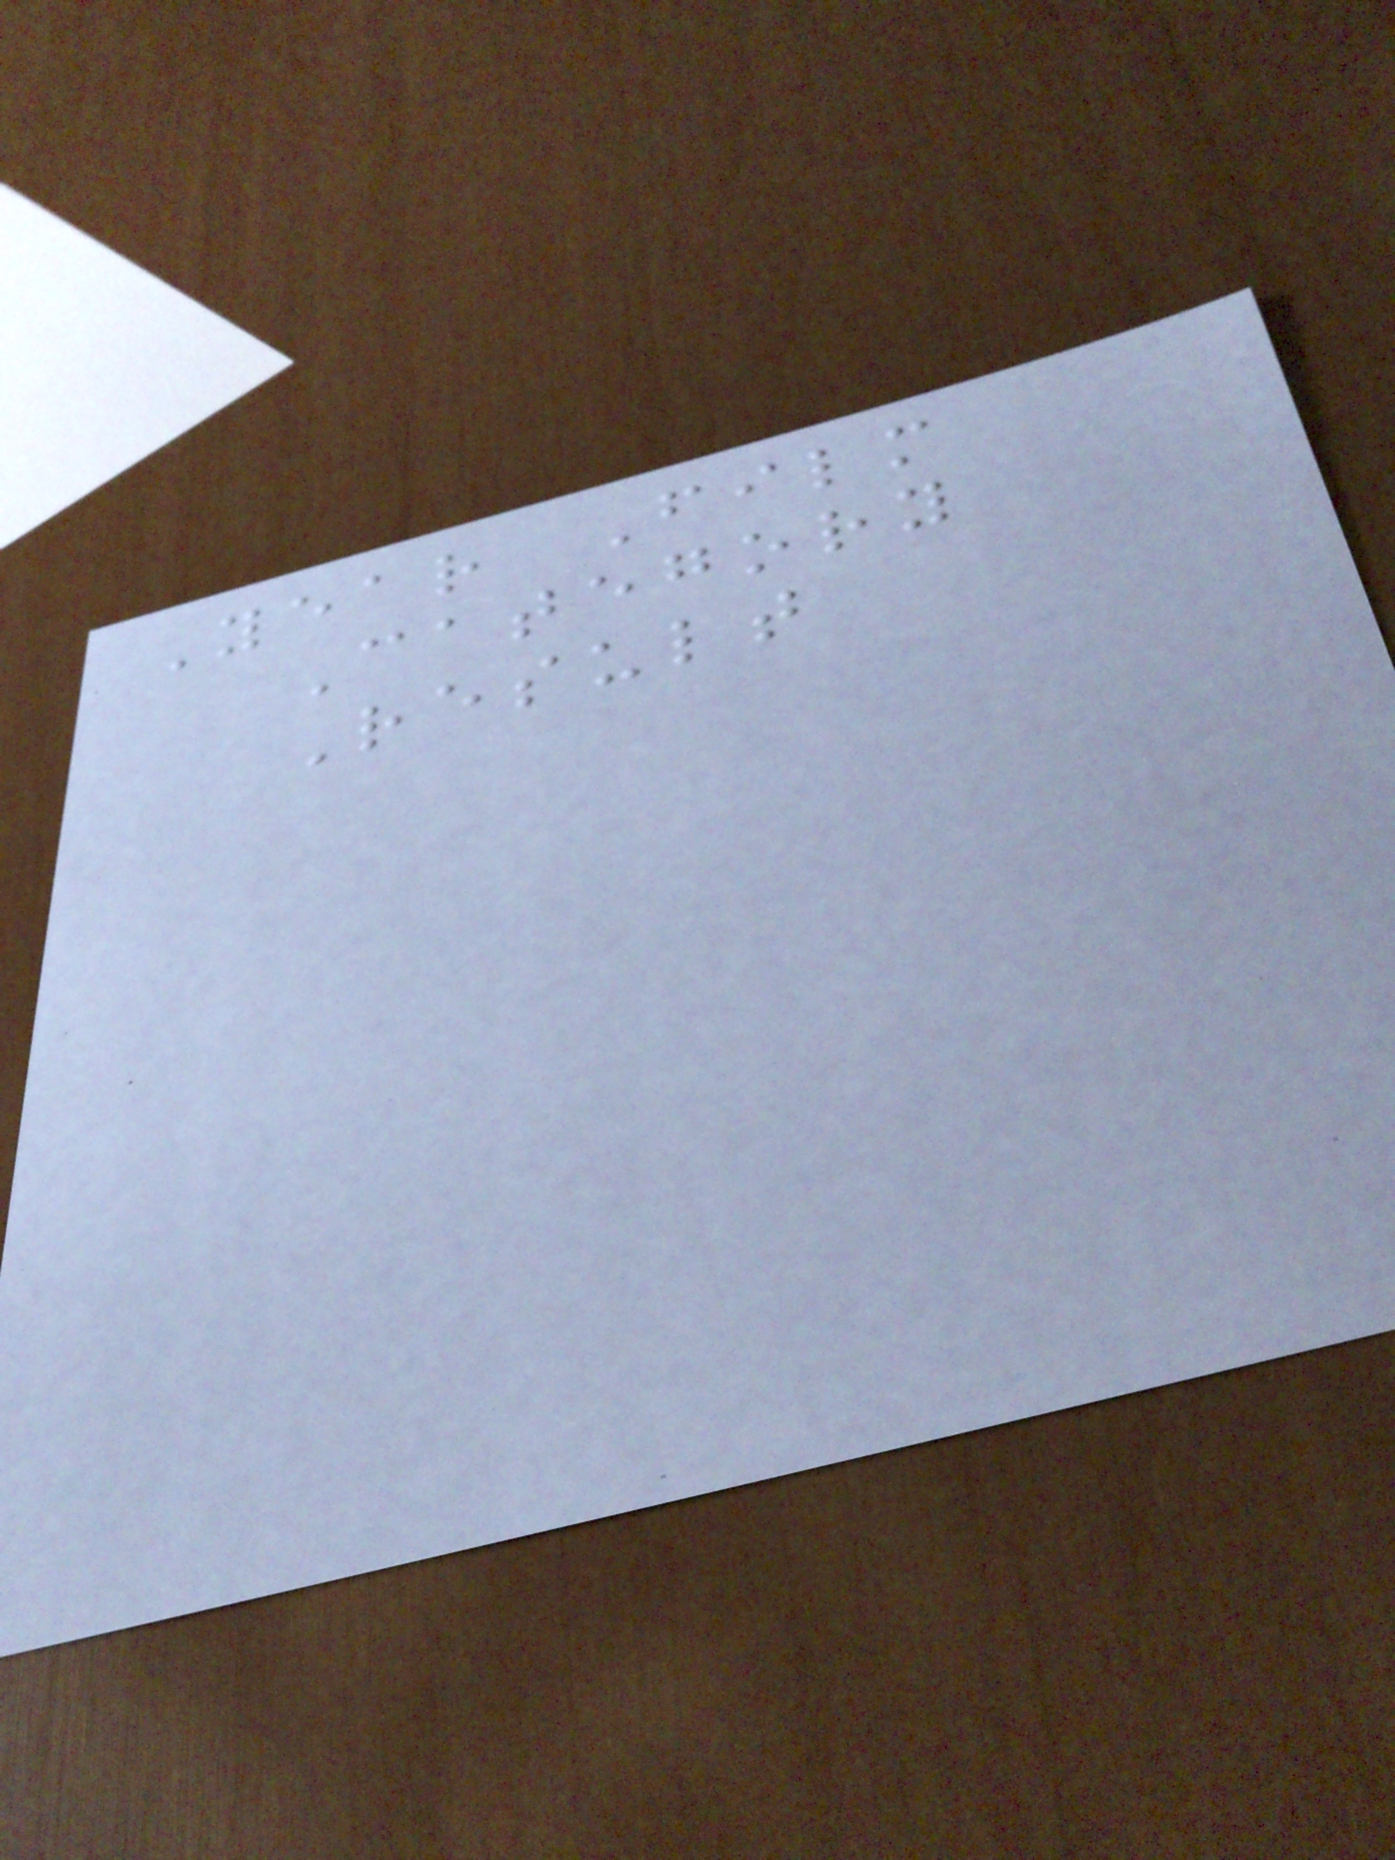Year Film
Category
Result
